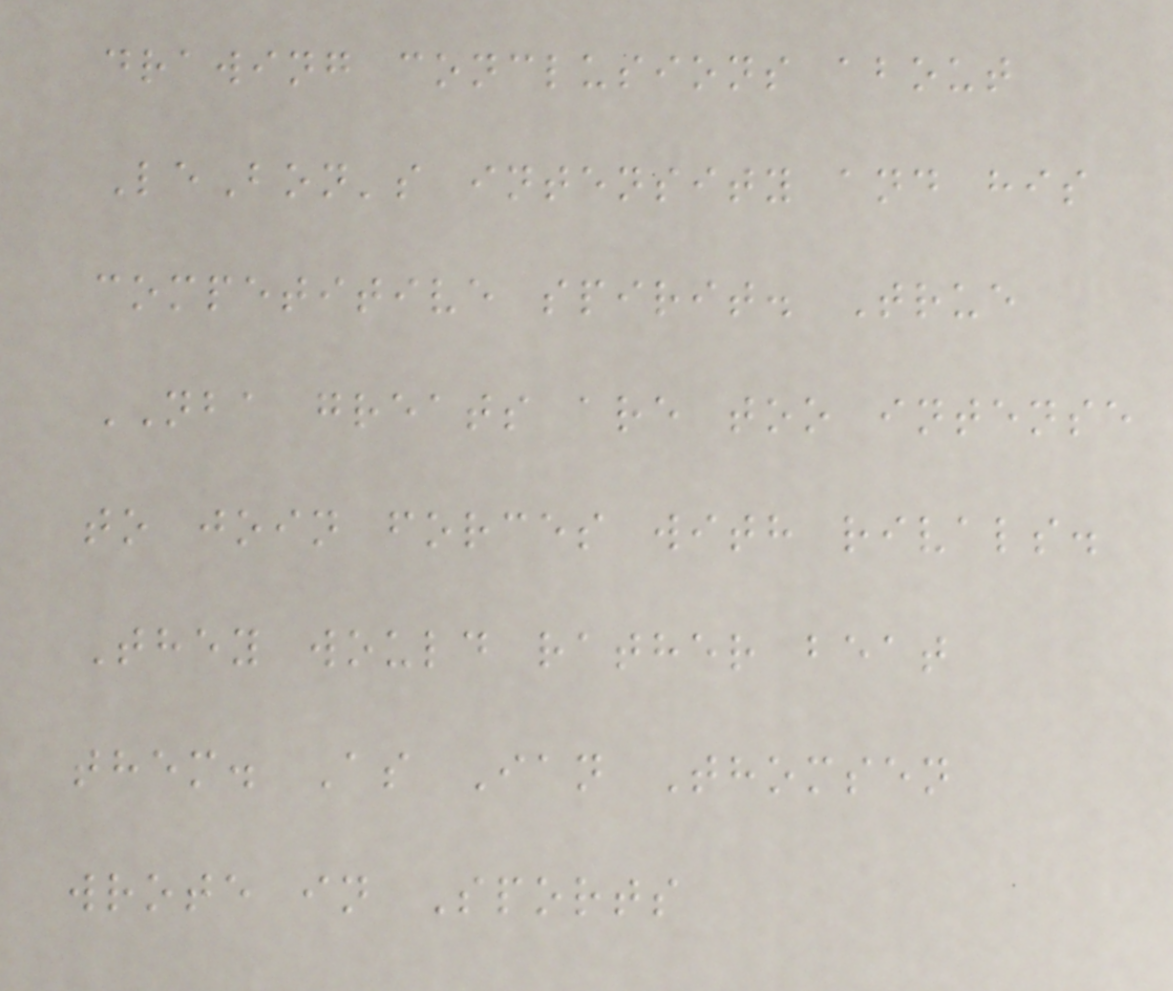drawing conclusions about
LeBon's intensity and his
competitive spirit. True
NBA greats are too intense
to join forces with rivals.
They would rather beat
them. As Ian Thomsen
wrote in Sports
